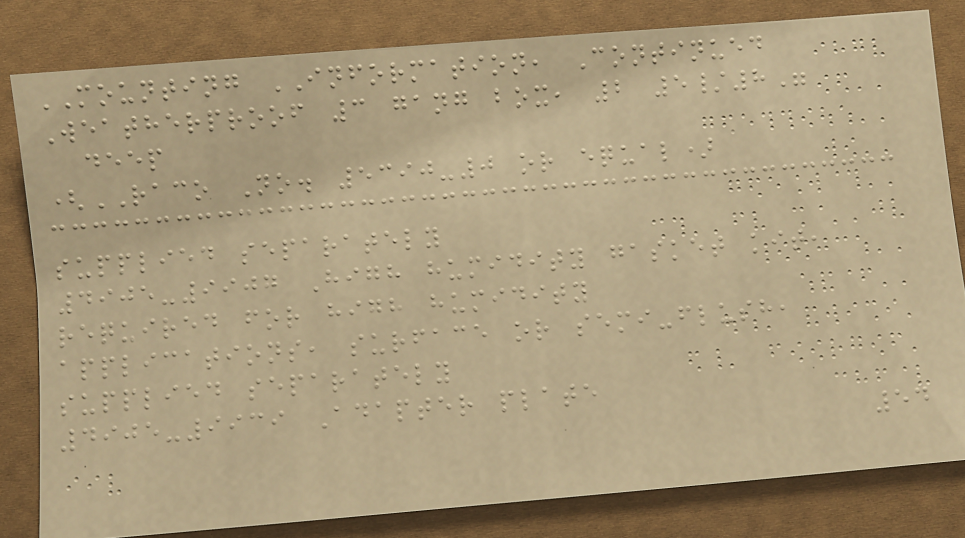MOUNTING INFORMATION, Continued
Weatherproof 3 gang box, 2 5/8"
deep
(RACO No. 5390-0 or equal)
supplied separately
4905-9907 High humidity gasket kit,
required for high humidity
applications, surface or semi-flush,
supplied separately
4905-9939 Adapter plate
54
